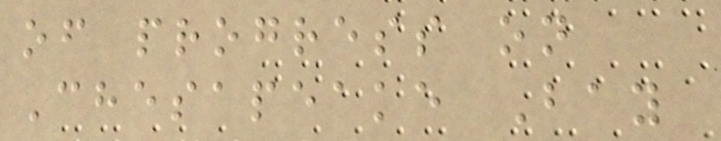of progress on
Chesapeake Bay
